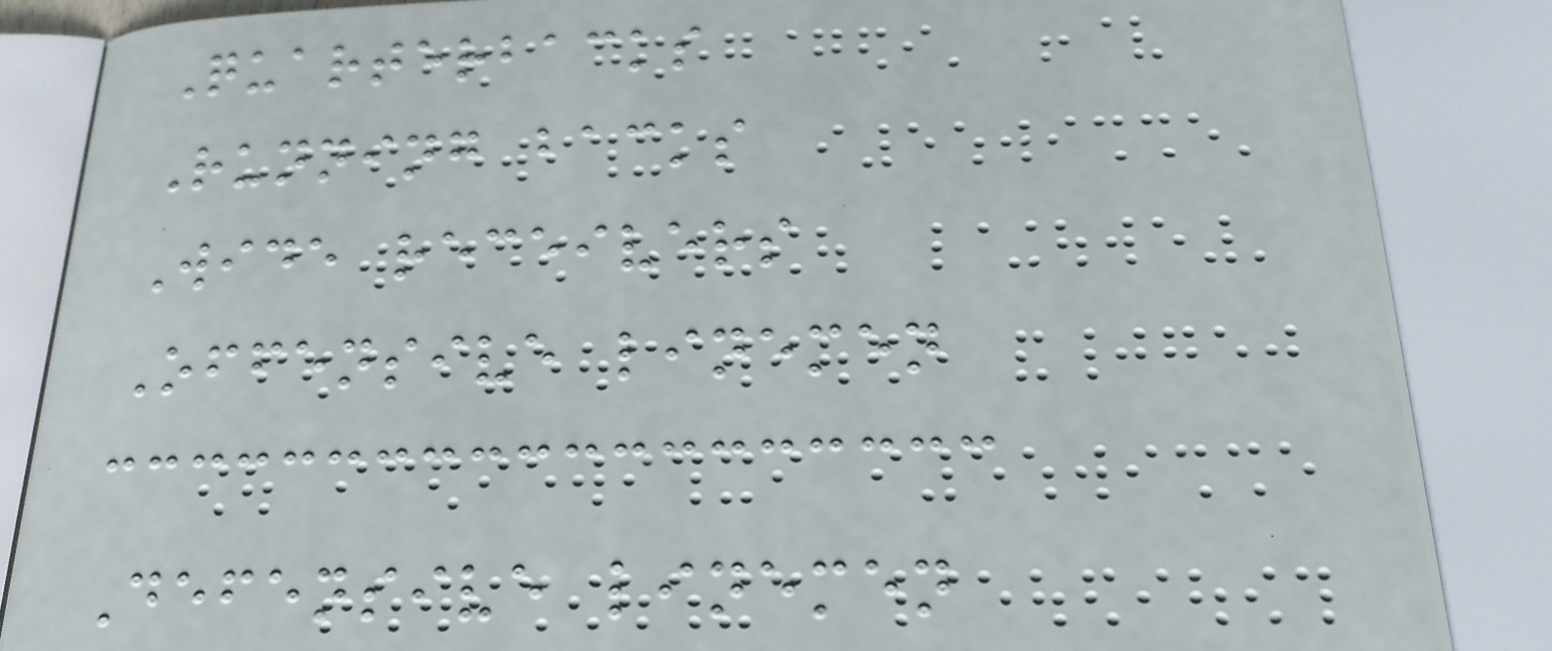Quarterbacks
Running backs
Wide receivers
Offensive linemen
Defensive linemen
